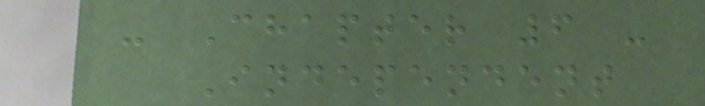- Chapter 6 -
Independent
